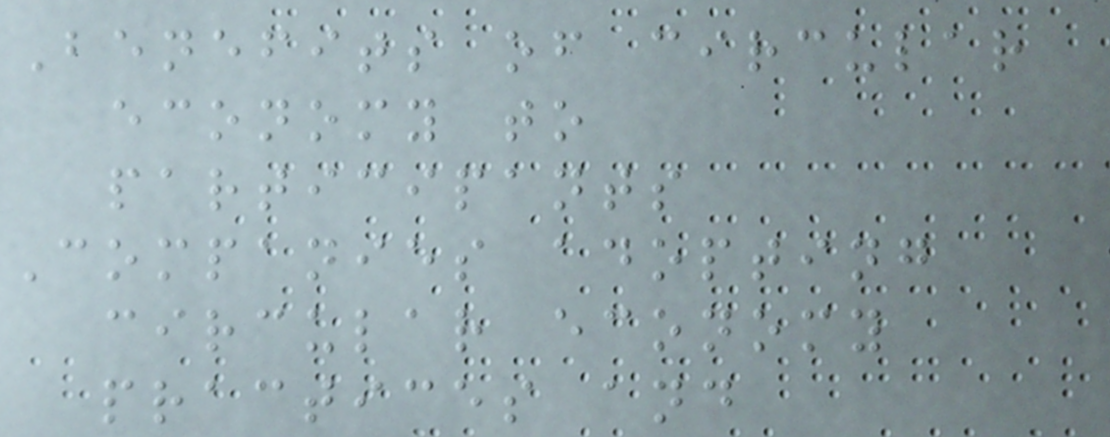Benefits of circular
economy to
participants
Companies adopting
circular economy
practices and
